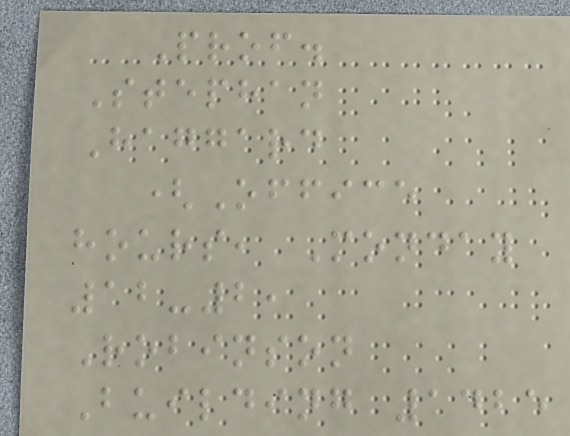Prof.
Stephan
Haggard
(Office
hours, Monday
12-2,
Robinson
Building 1425
